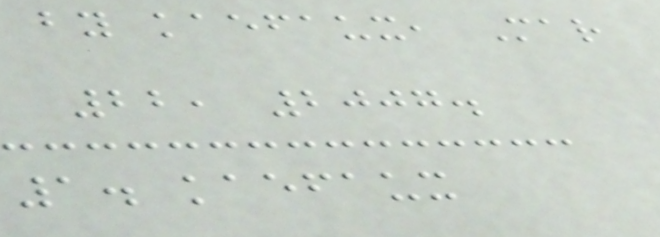by kaefaux, Mar
22, 2007.
1. kaefaux
